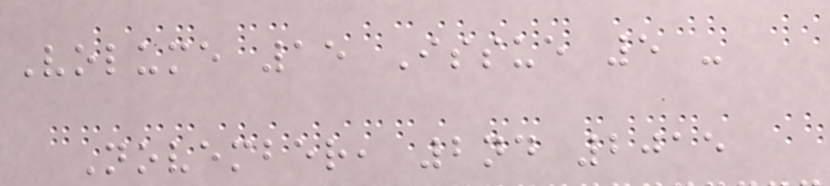Volume 15 Issue 5 -
November, 2nd 2015
